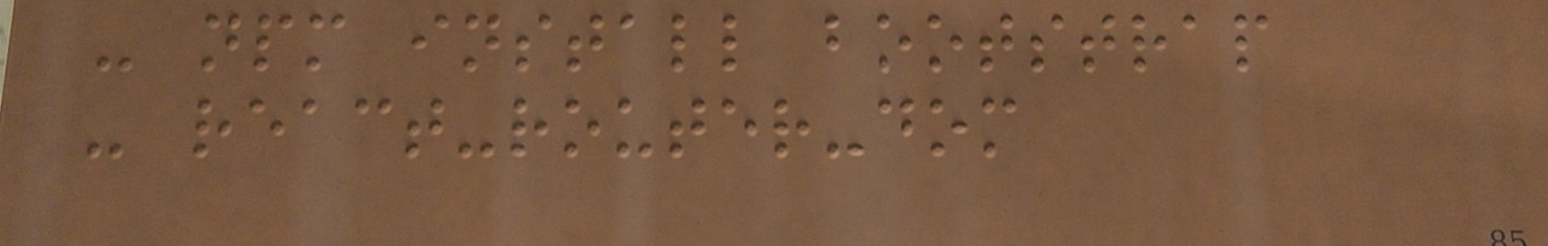- npm install bootstrap
- react-router-dom
